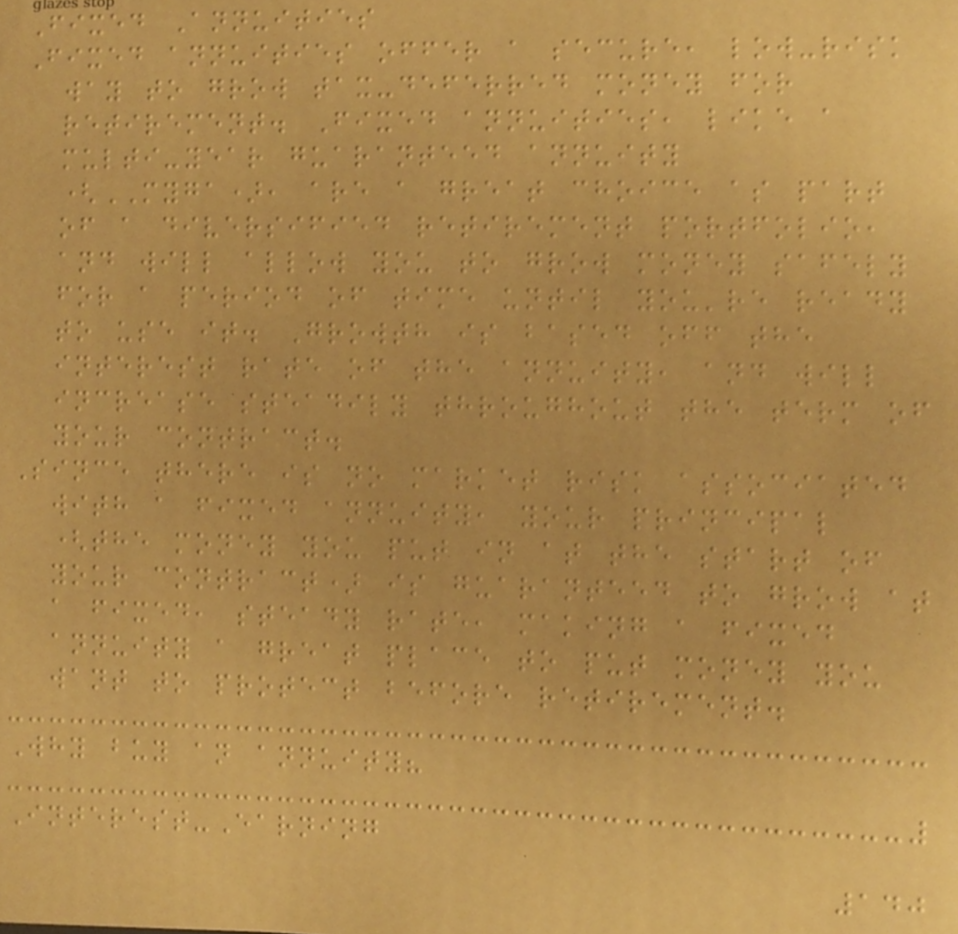Fixed Annuities
Fixed annuities offer a secure, low-risk
way to grow tax-deferred money for
retirement. Fixed annuities, like a
multi-year guaranteed annuity
(MYGA), are a great choice as part
of a diversified retirement portfolio,
and will allow you to grow money safely
for a period of time until you're ready
to use it. Growth is based off the
interest rate of the annuity, and will
increase steadily throughout the term of
your contract.
Since there is no market risk associated
with a fixed annuity, your principal
(the money you put in at the start of
your contract) is guaranteed to grow at
a fixed, steady rate, making a fixed
annuity a great place to put money you
want to protect before retirement.
Why buy an annuity?
Interest-Earning
140
